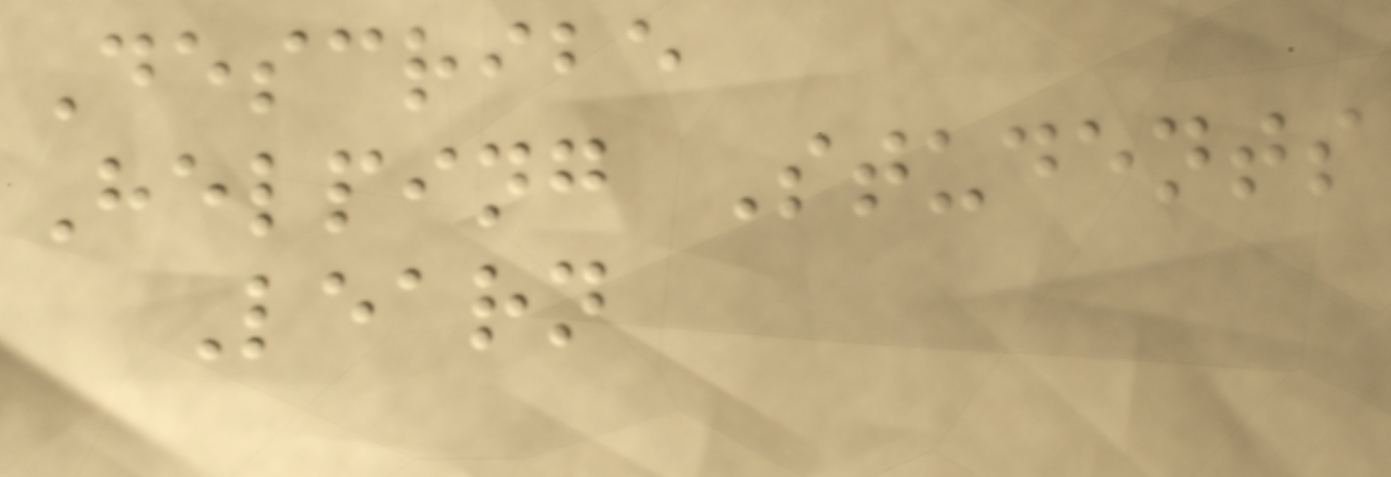Describe
Helping Students
Learn
